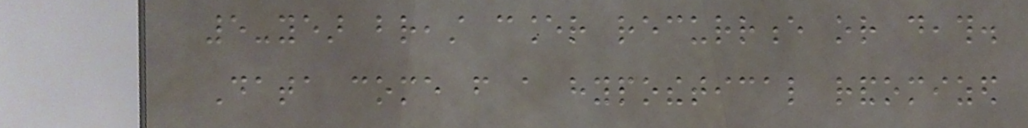5-year breast cancer recurrence or death.
Data come from a hypothetical randomized
